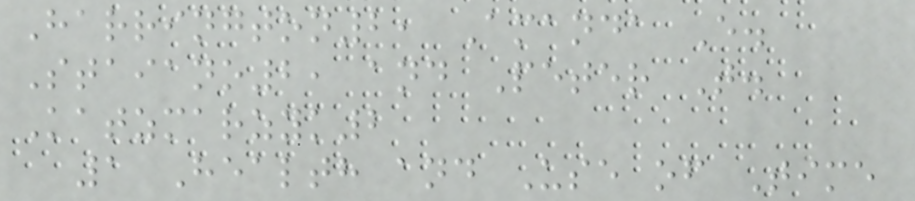Harrington2, Amanda E.
Staiano2, and Peter T.
Katzmarzyk2
1 Health and Use of Time
